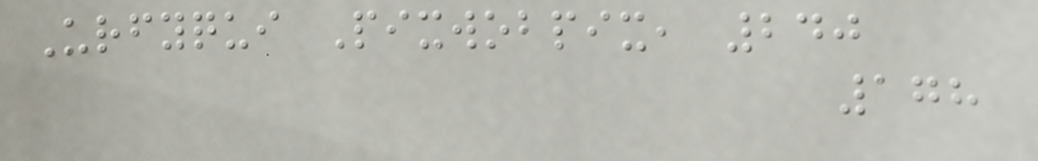Urfyqui Pixwobpix, 240
178
